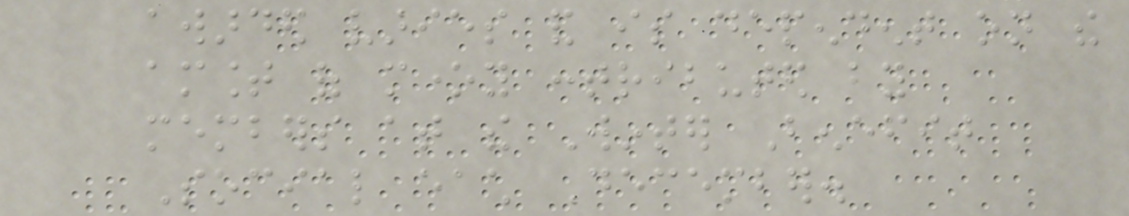awarded varies and is dependent on the
amount of money contributed by
members at the Winter Benefit
Social each December.
